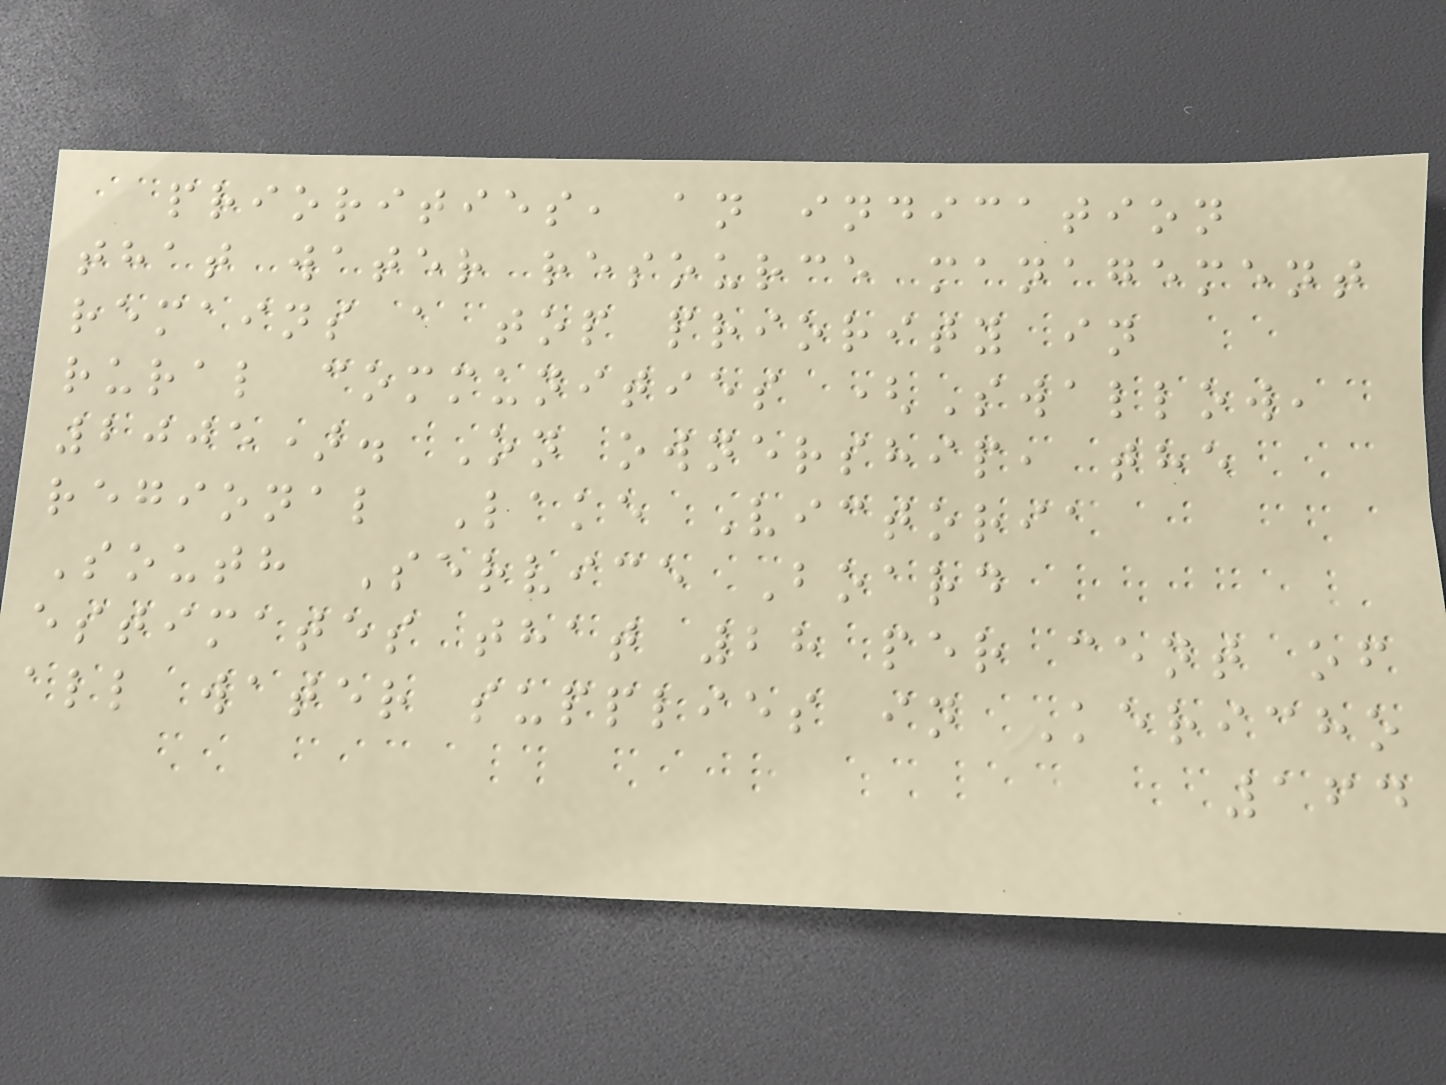priorities, an indication
that water resource management
remains a top priority in
rural communities (Swallow,
2005). On ownership, the
regional Lake Victoria
South Service Board
estimates that 28 per cent of
all water supplies in Kericho
164
